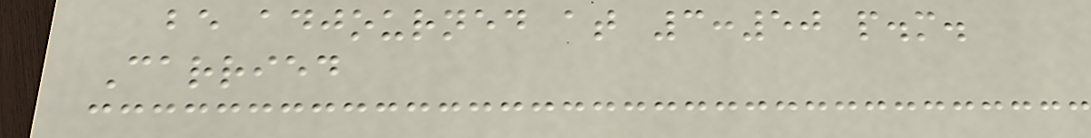be adjourned at 3:50 p.m.
Carried
